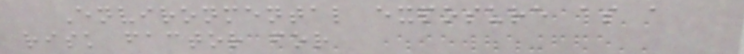Environmental exposure as a
risk factor for
